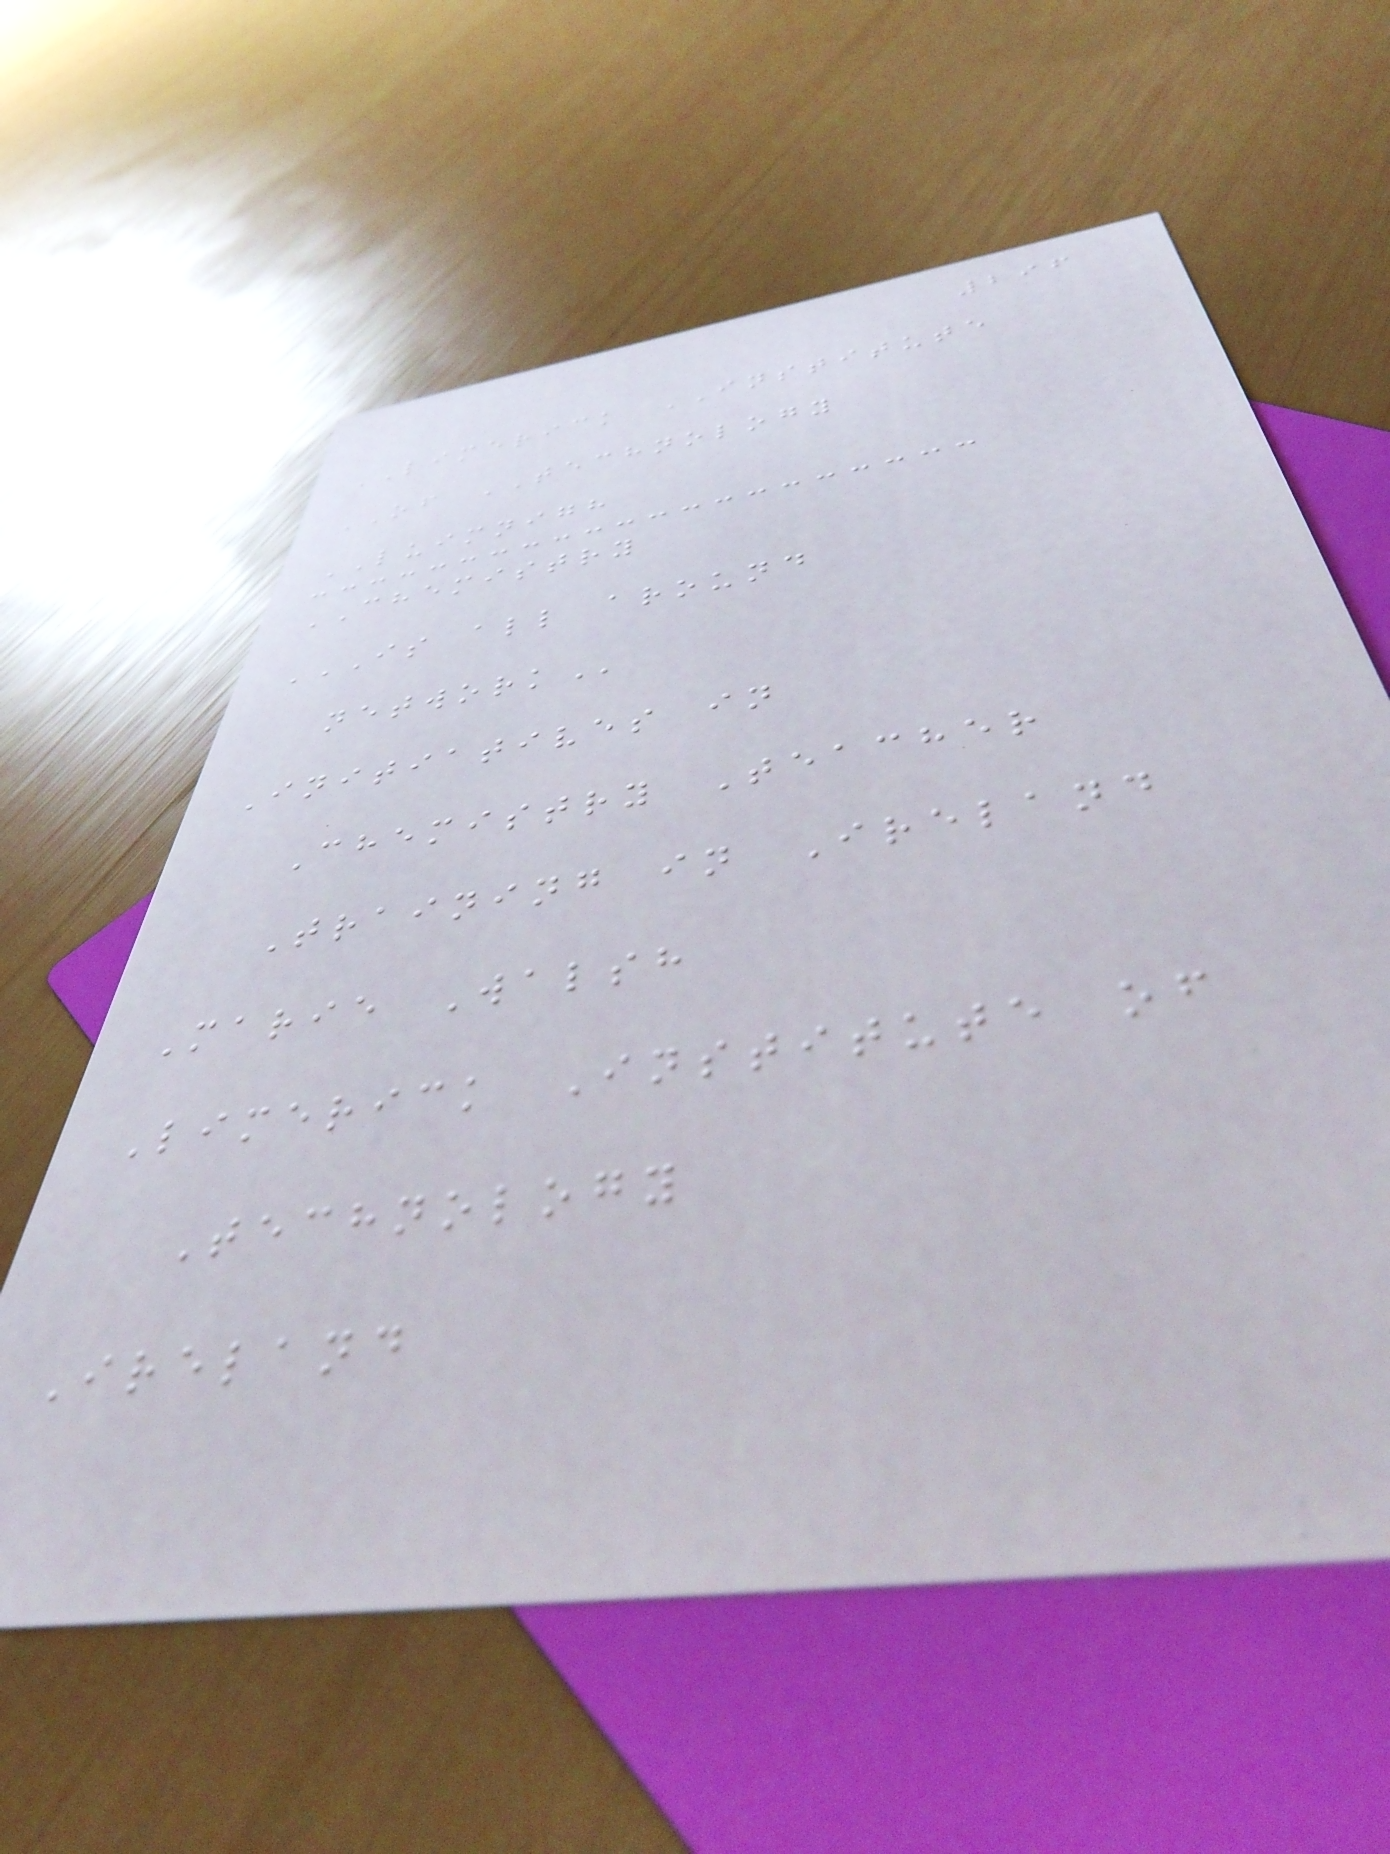296
LIMERICK INSTITUTE
OF TECHNOLOGY
LUIMNIGH
CHEMISTRY
IS ALL AROUND
NETWORK
Initiatives in
Chemistry Teacher
Training in Ireland
Marie Walsh
Limerick Institute of
Technology
Ireland
